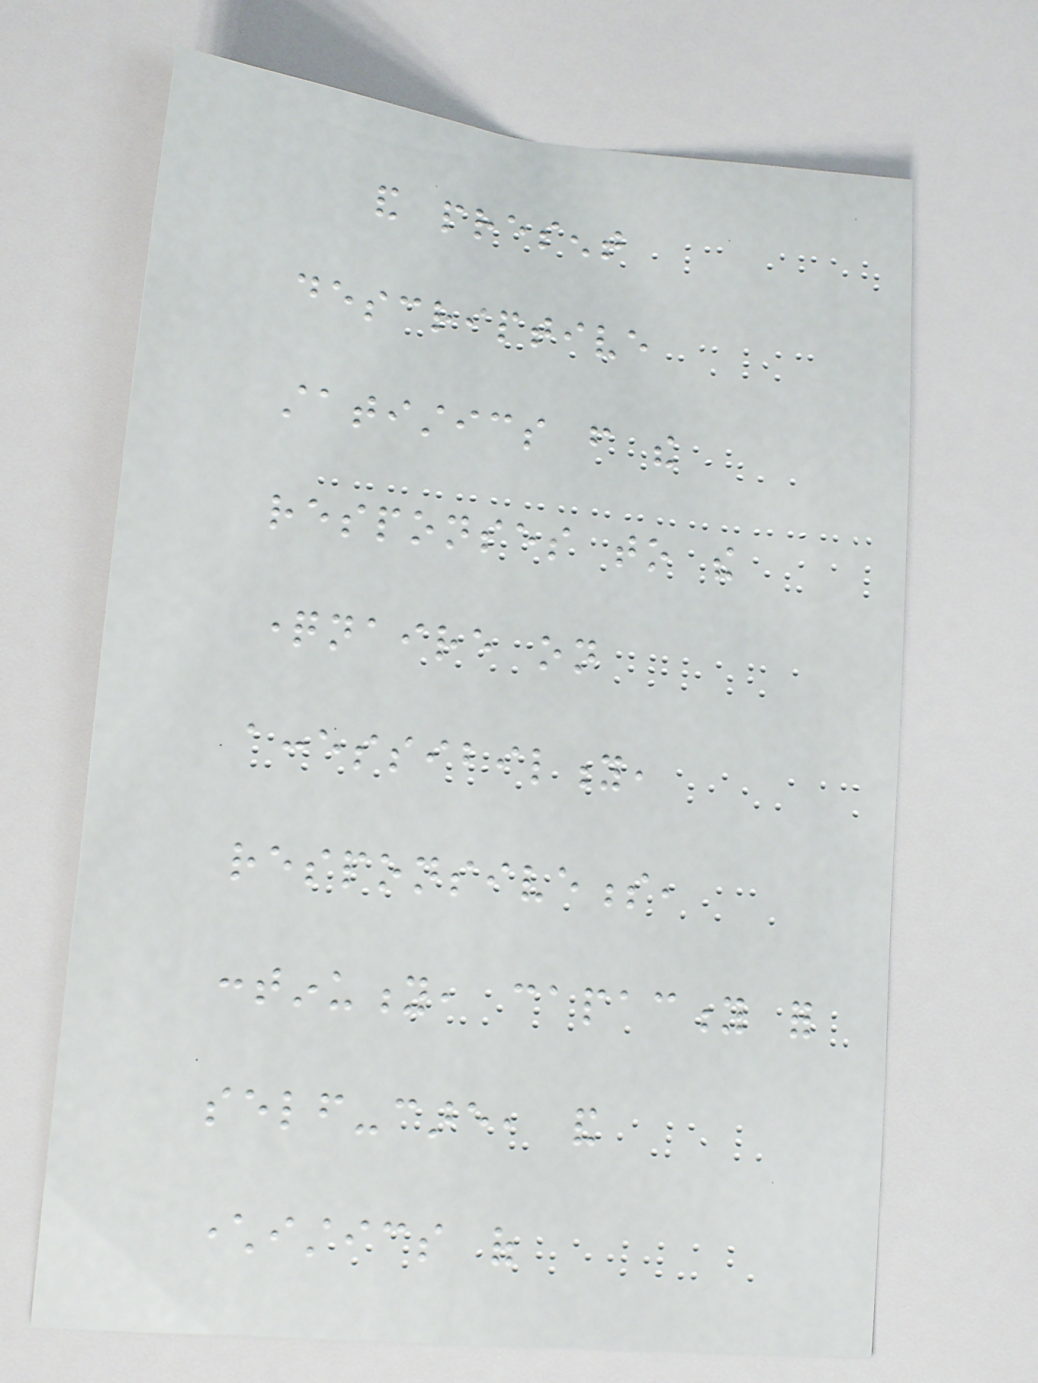and present
descriptive
statistics from the
responses to the
questionnaire on
accessibility,
responsiveness,
continuity, capacity for
self-care, and
characteristics of
